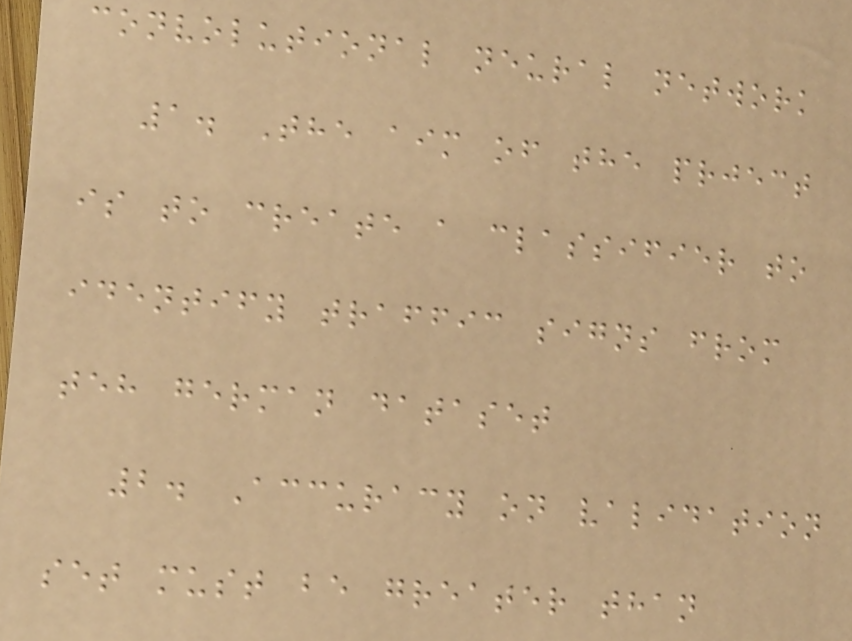convolutional neural network
1. The aim of the prject
is to create a classifier to
identify traffic signs from
teh german dataset
2. Accuracy on validation
set must be greater than
